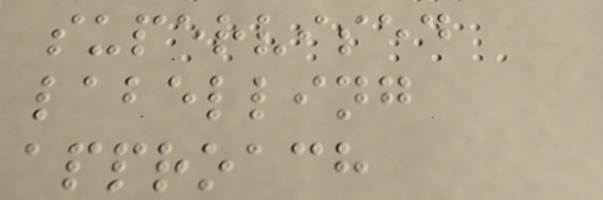supervised
labelling
approach
